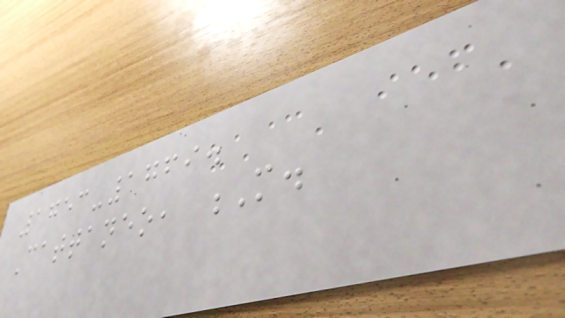1753-1769.
Cattaneo, M.
